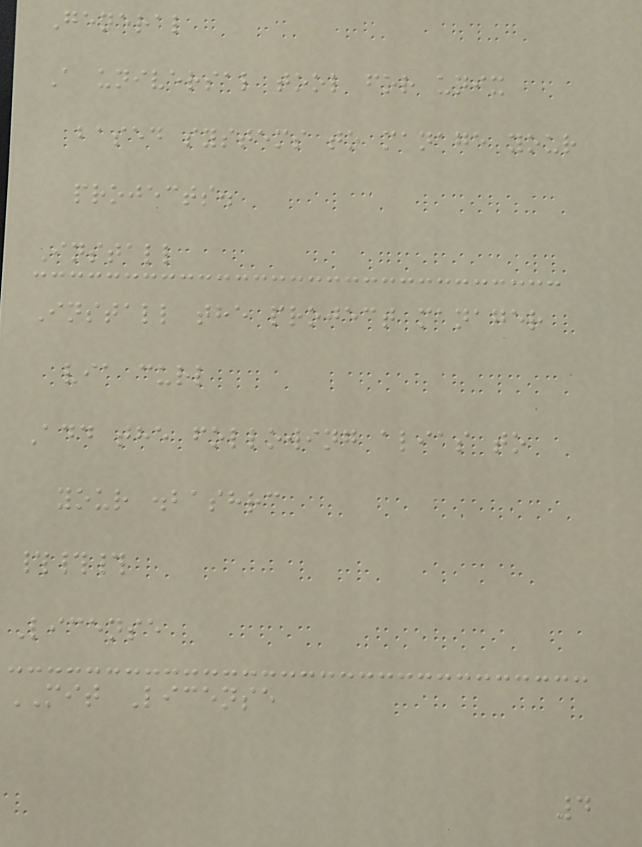General
A universal tool for unix
based systems to manage your
projects.
Install
Install the project manager
via curl
Add the following alias to
your .bashrc
###
License
MIT License
4
